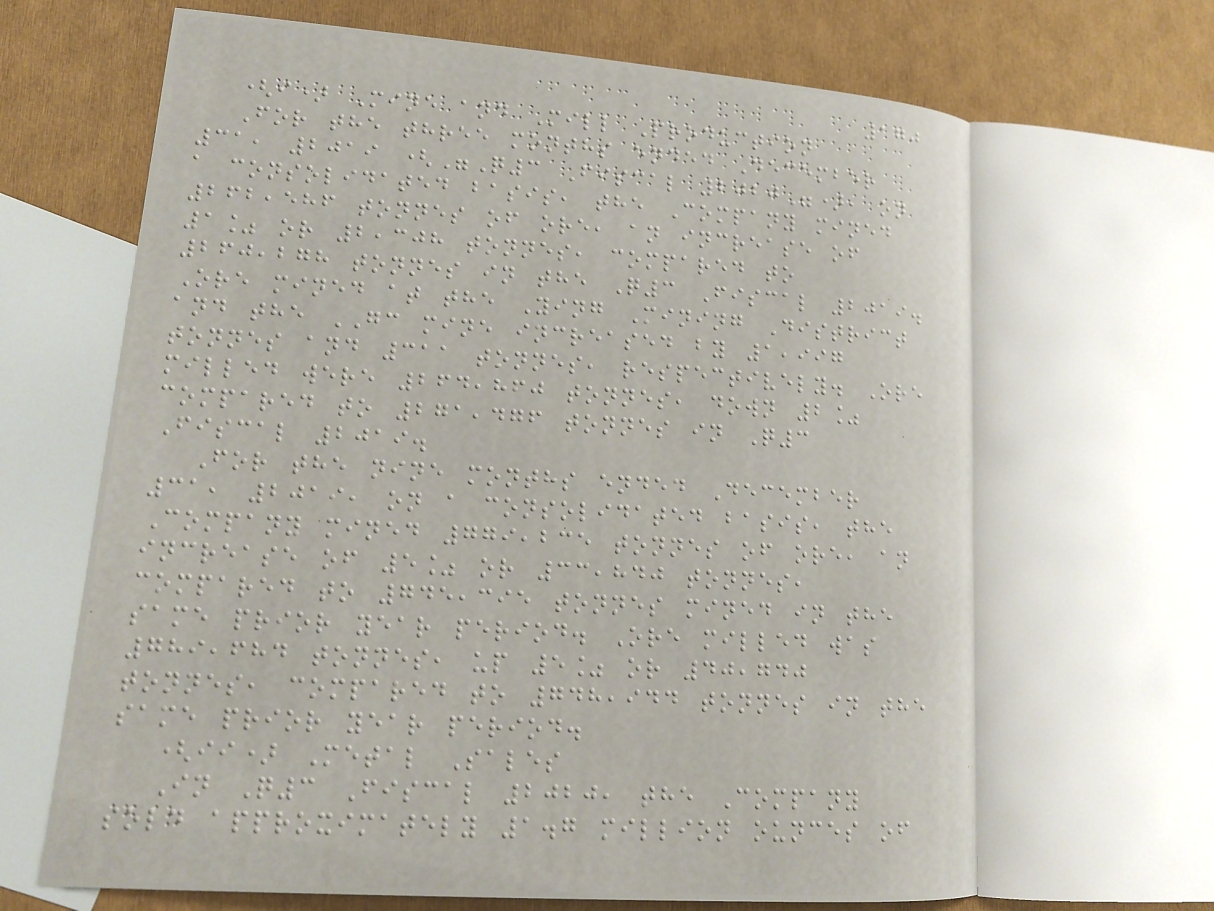170
(i) Mine and Mill Production
For the three months ended December
31, 2019 ("Q3 Fiscal 2020"), on
a consolidated basis, the Company mined
262,586 tonnes of ore, an increase of
1% or 2,308 tonnes, compared to
260,278 tonnes in the Q3 Fiscal 2019.
Ore mined at the Ying Mining District
and the GC mine increased by 1,997
tonnes and 311 tonnes, respectively. Ore
milled were 264,860 tonnes, down 2%
compared to 271,476 tonnes in Q3
Fiscal 2019.
For the nine months ended December
31, 2019, on a consolidated basis, the
Company mined 779,235 tonnes of ore, an
increase of 5% or 33,840 tonnes,
compared to 745,395 tonnes mined in the
same prior year period. Ore milled was
789,684 tonnes, up 5% or 40,740
tonnes, compared to 748,944 tonnes in the
same prior year period.
(ii) Metal Sales
In Q3 Fiscal 2020, the Company
sold approximately 1.7 million ounces of
